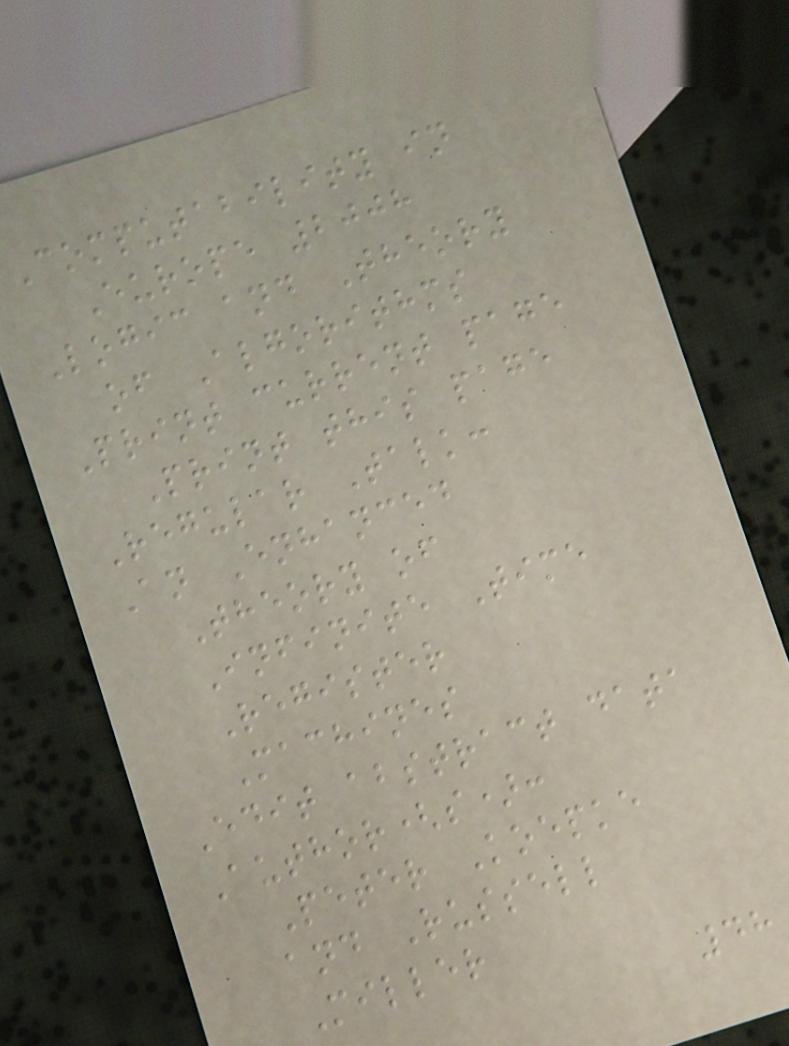Computability in
Europe 2008
Logic and Theory
of Algorithms
Print current page
Print this page
Regular Talk:
An Enhanced
Theory of
Infinite Time
Register
Machines
Edit abstract data
Author(s):
Peter Koepke
and Russell
Miller
48
